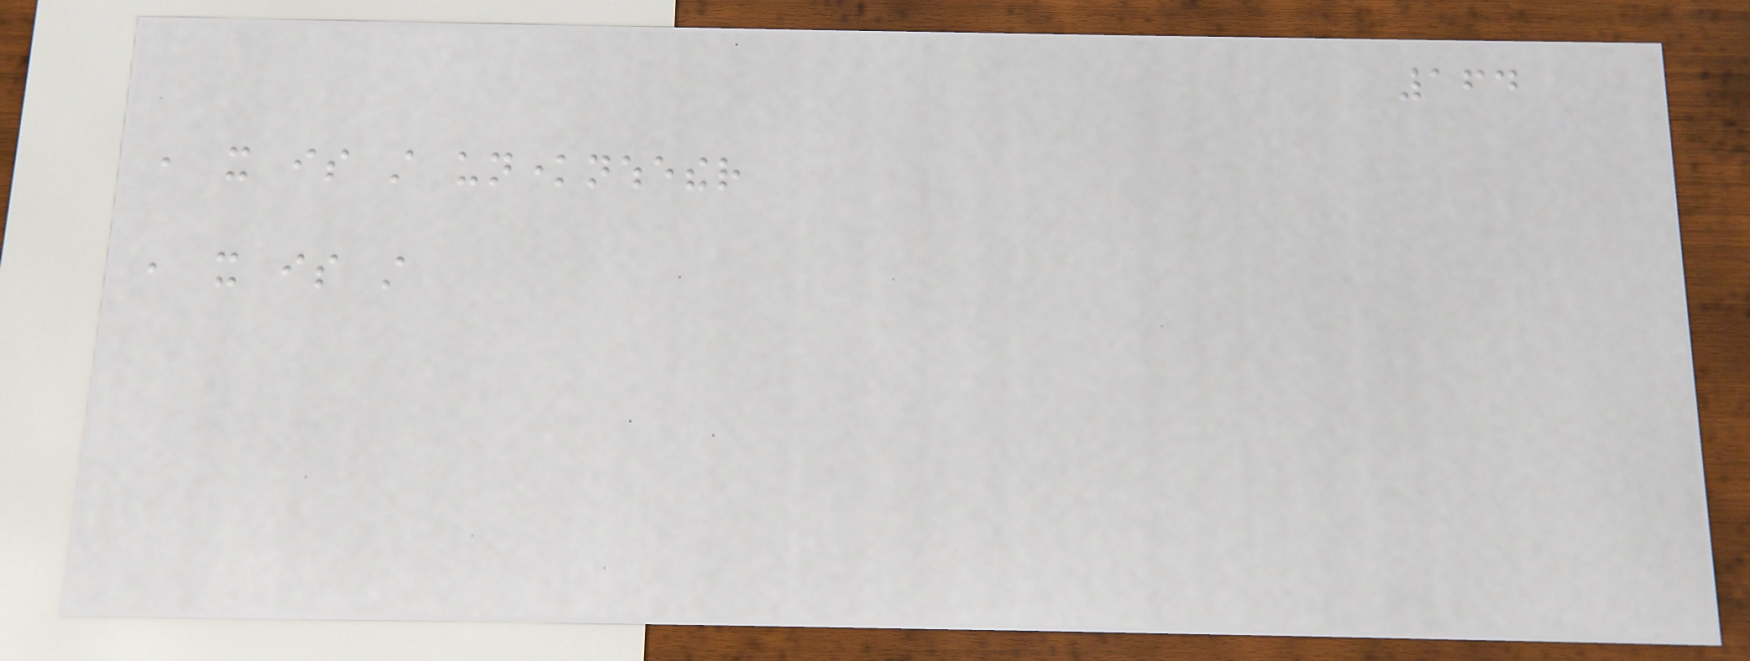164
, it is still unknownwhether
, it is still
